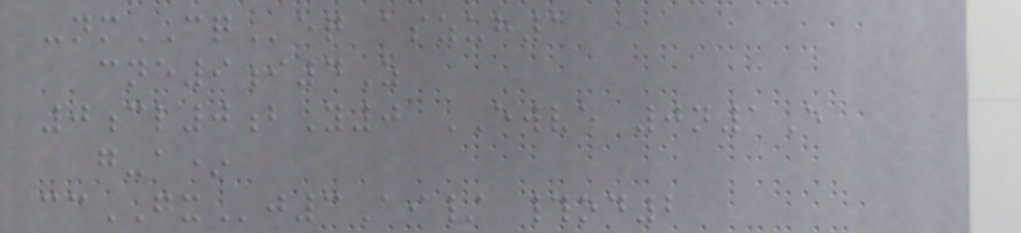-nmCQeq aszuh1
cne9i4Z
0cl0bY0 EWVE 0n1E
g-a*
ccGXj3Ai/ #od2
